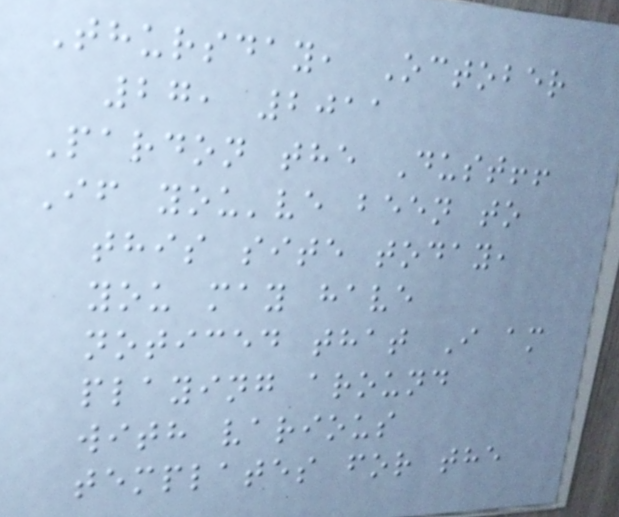Thursday, October
27, 2011
Pardon the Dust!!
If you've been to
this site today,
you may have
noticed that I am
playing around
with various
templates for the
